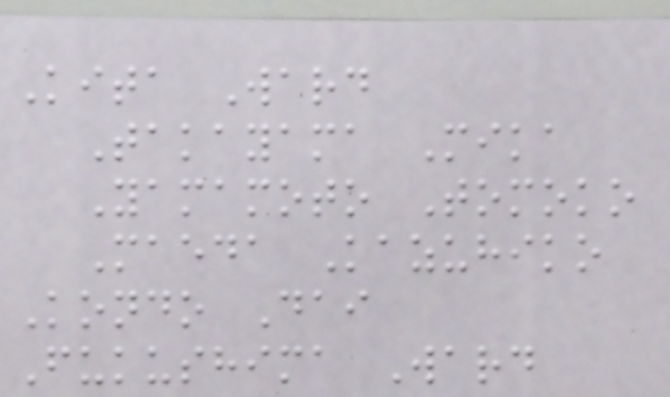Kita Ward
Takayama Mika
Yamamoto Tomoko
Maeda Kazuhiko
Kondo Dai
Fukushima Ward
